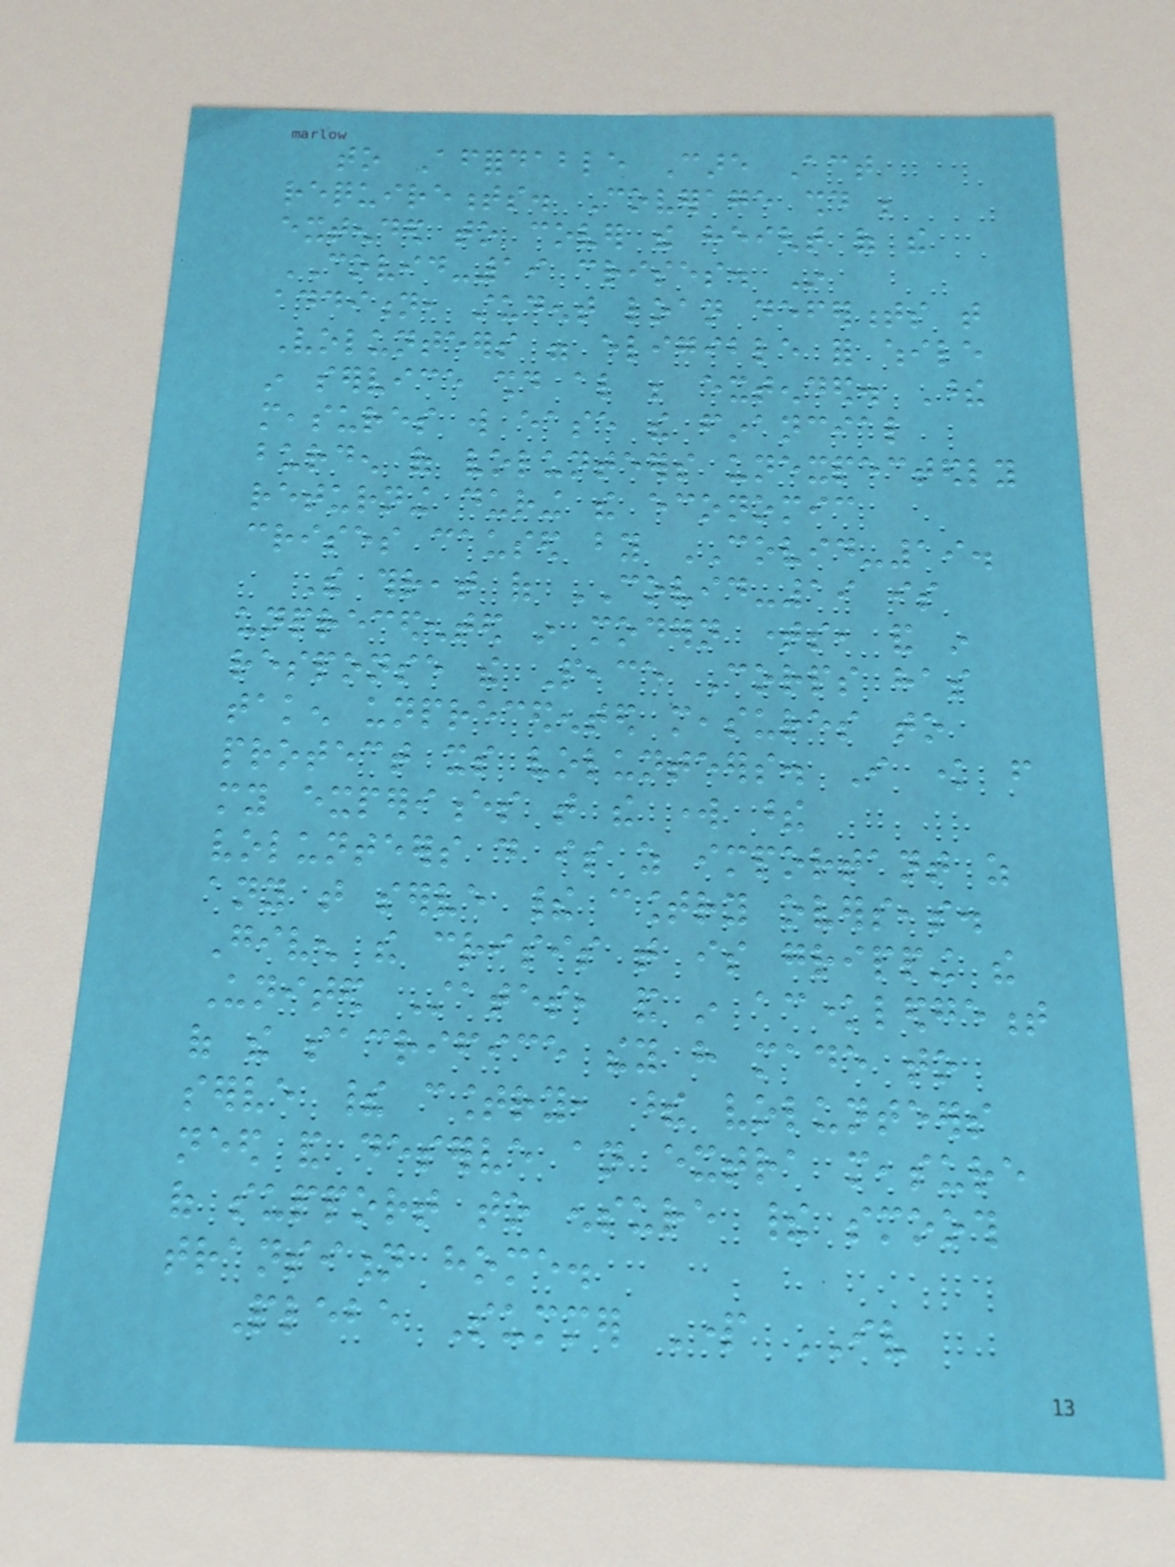to Affordable Care Act
requirements. Coverage should be
extended to cover the height of the
COVID-19 crises. In
addition, student loan deferments that
Volunteers were eligible for while
in service should also be extended. These
measures will ease the financial
burden of volunteers unexpectedly
returning during the economic
crises caused by COVID-19.
The threat of COVID-19 is
unprecedented in modern times, and in
response the Peace Corps has
taken unprecedented measures to
protect its volunteers. I know from
my experiences that the work these
volunteers do is as important as
any that serve their country overseas.
Given the crisis that is gripping the
United States, and in acknowledgement
of the sacrifice they have made to
serve their country, these volunteers
need and deserve an extra measure
of support to ensure their smooth
transition home.
Plebe Summer Part IV
